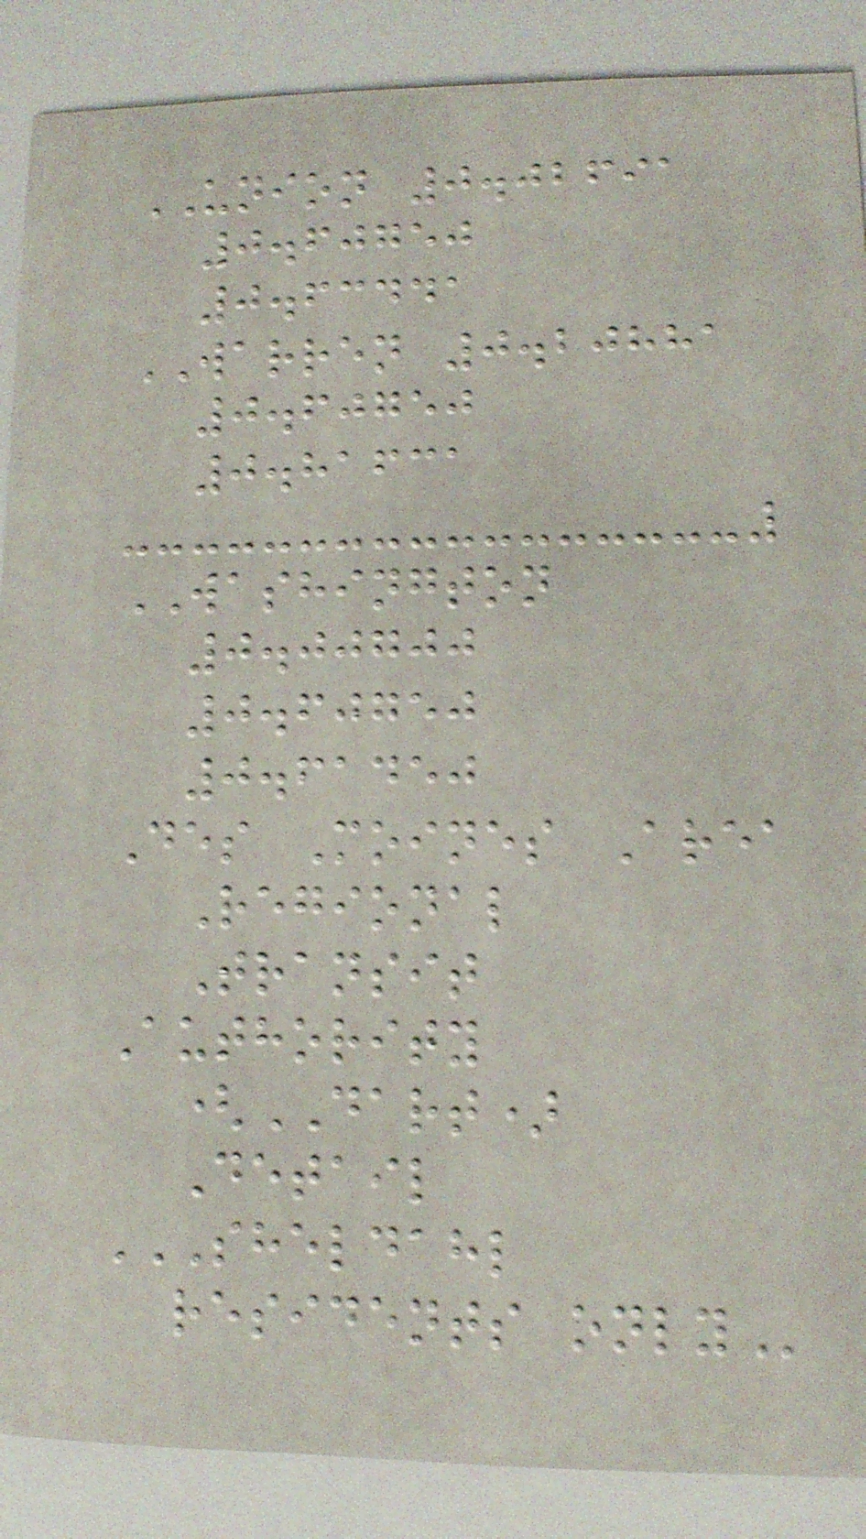UNION 0.02691
0.60750
0.63441
WARREN 0.20881
0.60750
0.81631
WASHINGTON
0.00700
0.60750
0.61450
Des Moines Area
Regional
Transit
Authority
(DART)
Detail
SHELDAHL
RESIDENTS ONLY
